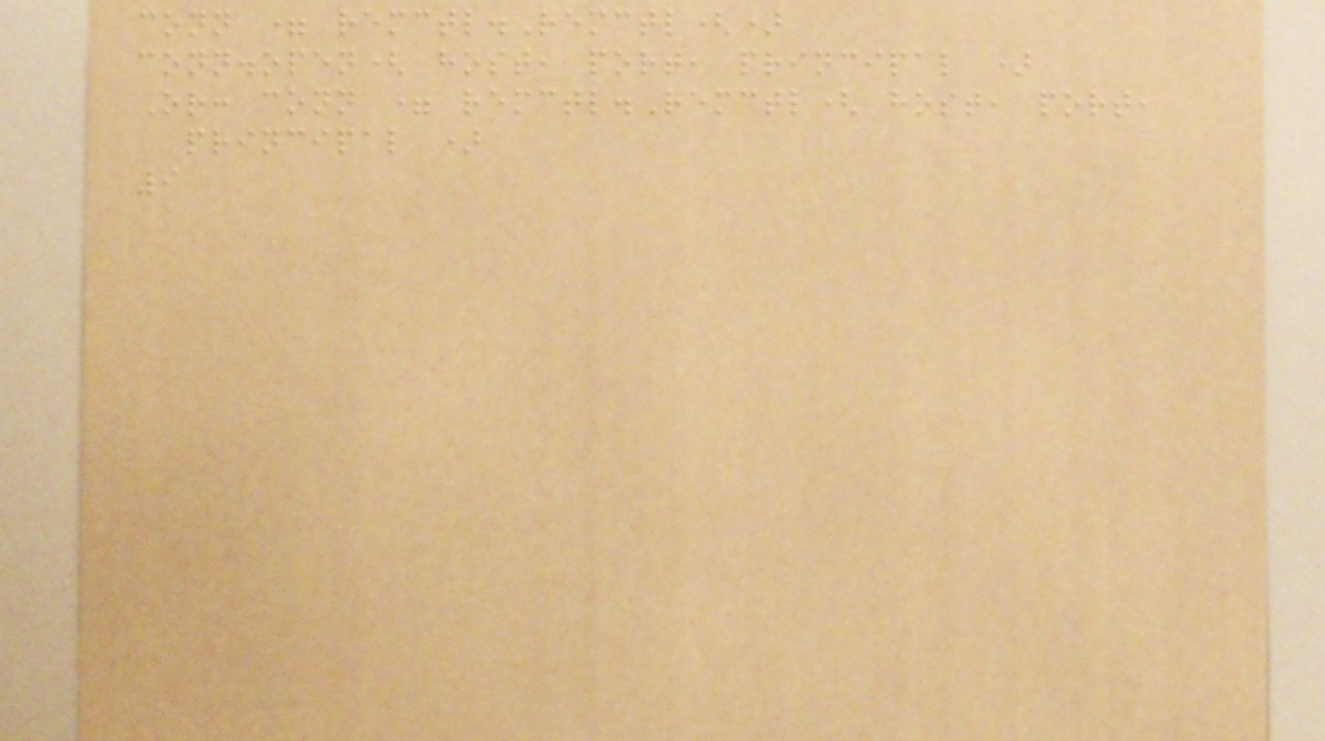conn = remctl.Remctl()
conn.open( host, port, principal )
Or: conn = remctl.Remctl( host, port,
principal )
9
